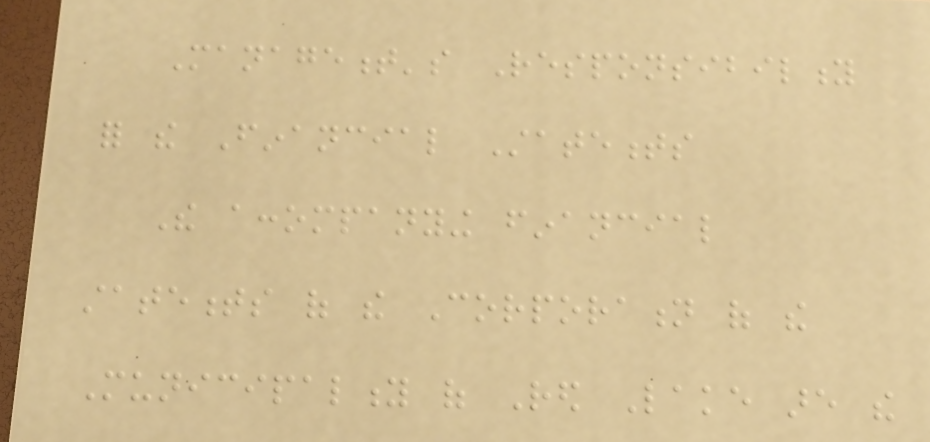Management's Responsibility
for the Financial Statements
The accompanying financial
statements of the Corporation of the
Municipality of Red Lake are the
